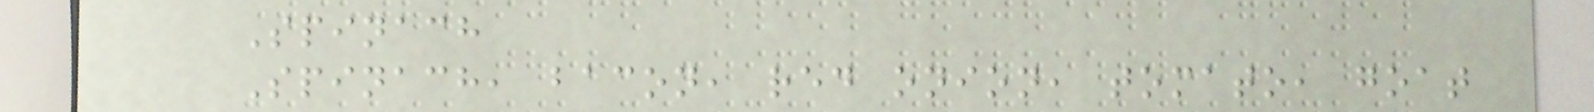Spinach
Spinach, bacon, red onion, tomato, goat
